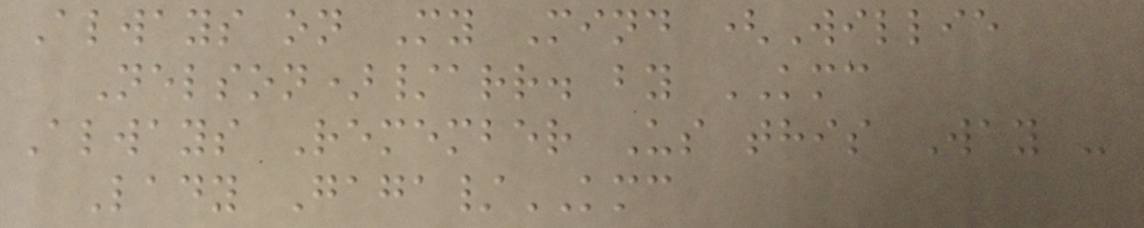Always on My Mind (Willie
Nelson)/arr. by KMC
Always Remember Us this Way -
Lady Gaga/KMC
